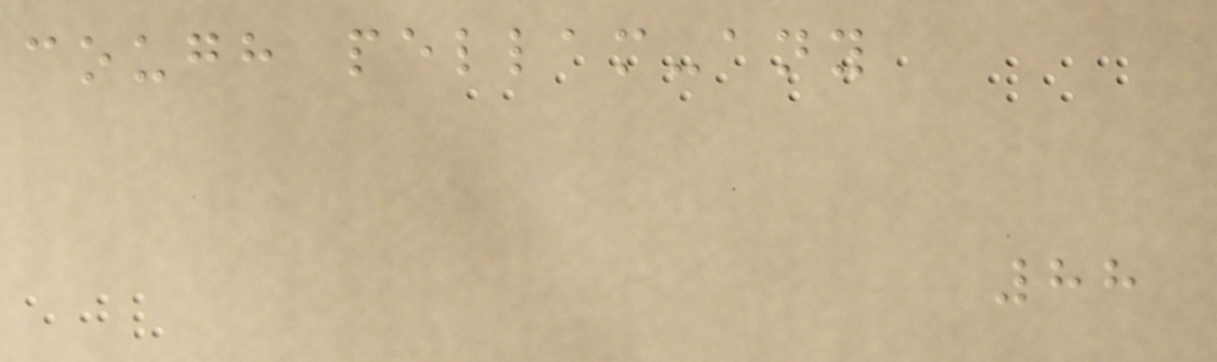cough pellam-any
88
